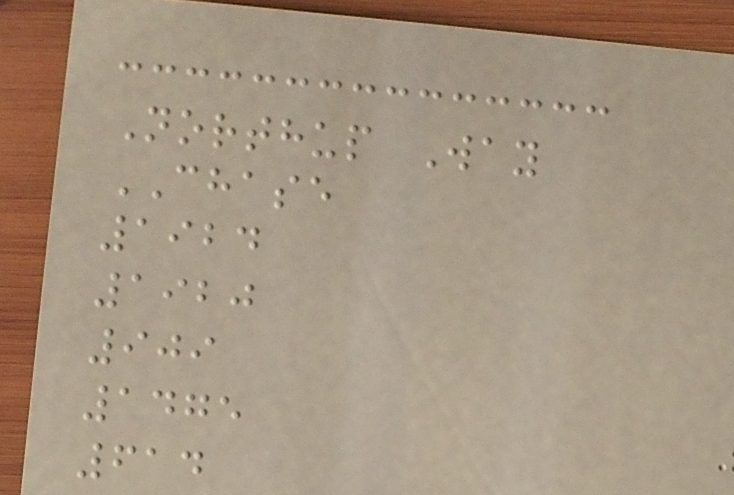Northup Way
CHASE
1924
1920
909
1475
614
